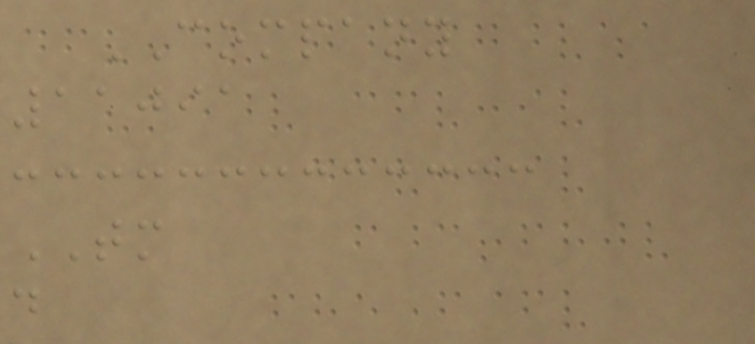COMPANY
11091
TM
d
